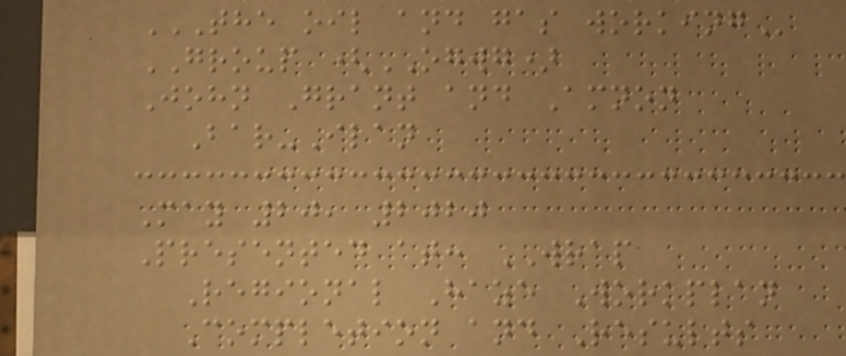THE OIL AND GAS WORKING
GROUP (OGWG)
John Grant and Amnon
Bar-Ilan
May 20, 2020
Presented at: WRAP
Regional Haze Workplan
Completion and Results
